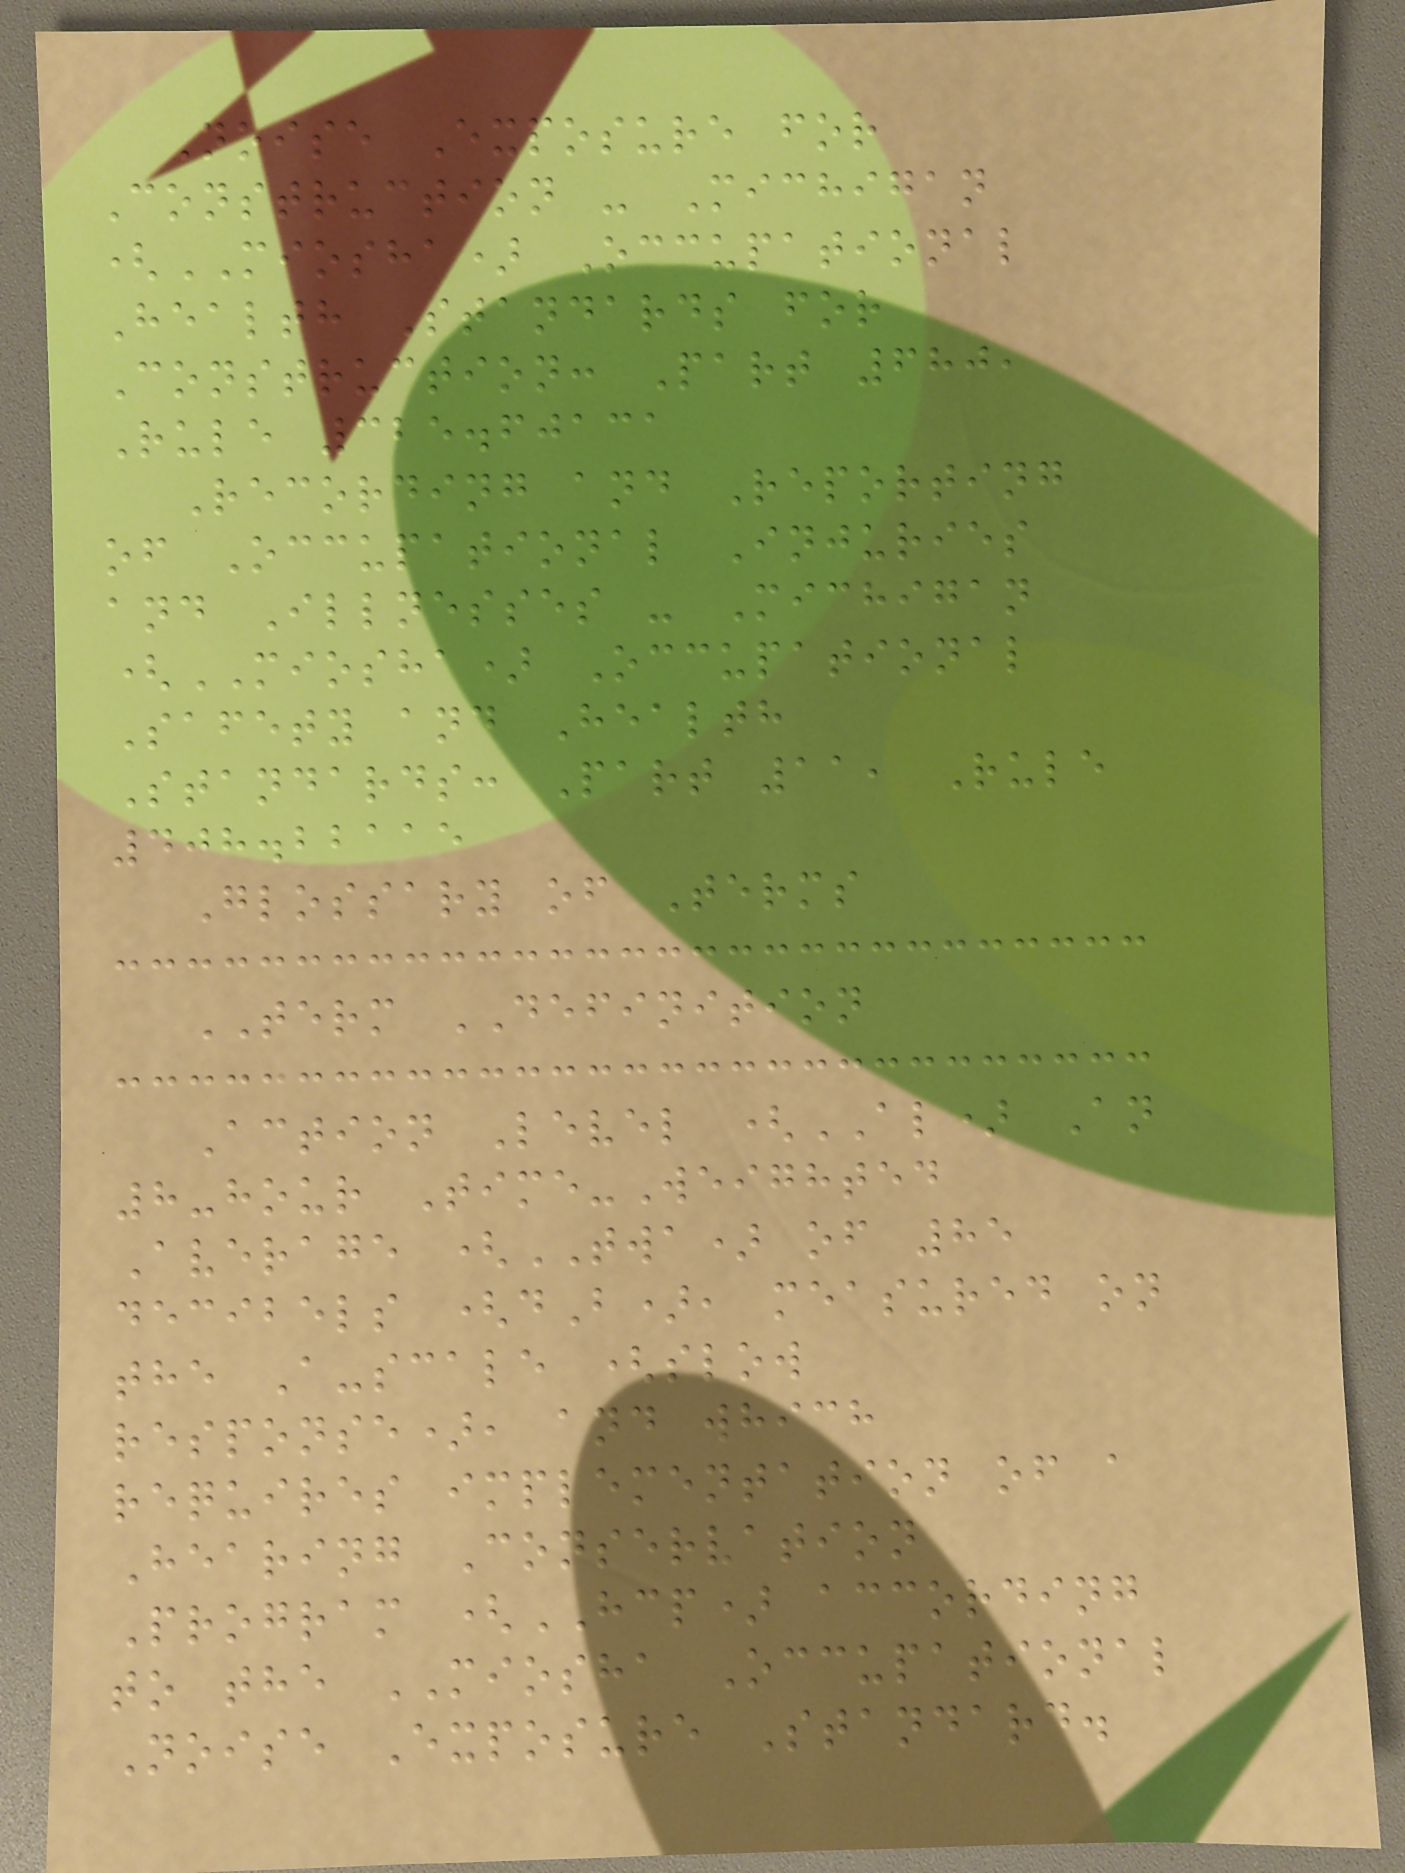Noise Exposure for
Construction - Michigan
(MIOSHA) Occupational
Health Standards for
Construction: Part 680,
Rule 325.60131
Recording and Reporting
of Occupational Injuries
and Illnesses - Michigan
(MIOSHA) Occupational
Safety and Health
Standards: Part 11, Rule
408.22115
Glossary of Terms
TERM DEFINITION
Action Level (AL) An
8-hour Time-Weighted
Average (TWA) of 85
decibels (dB), measured on
the A-scale (slow
response), and which
requires implementation of a
Hearing Conservation
Program (HCP) according
to the MIOSHA Occupational
Noise Exposure Standard.
